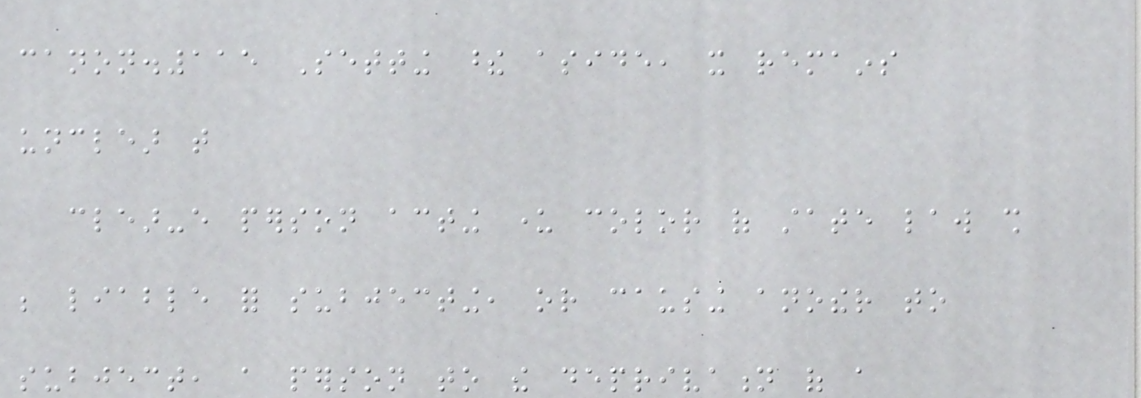canon.115 Setting these aside, it remains
unclear that
clear-every person acting under color of state law shall
be liable for subjecting, or causing another to
subject, a person to the deprivation of a
